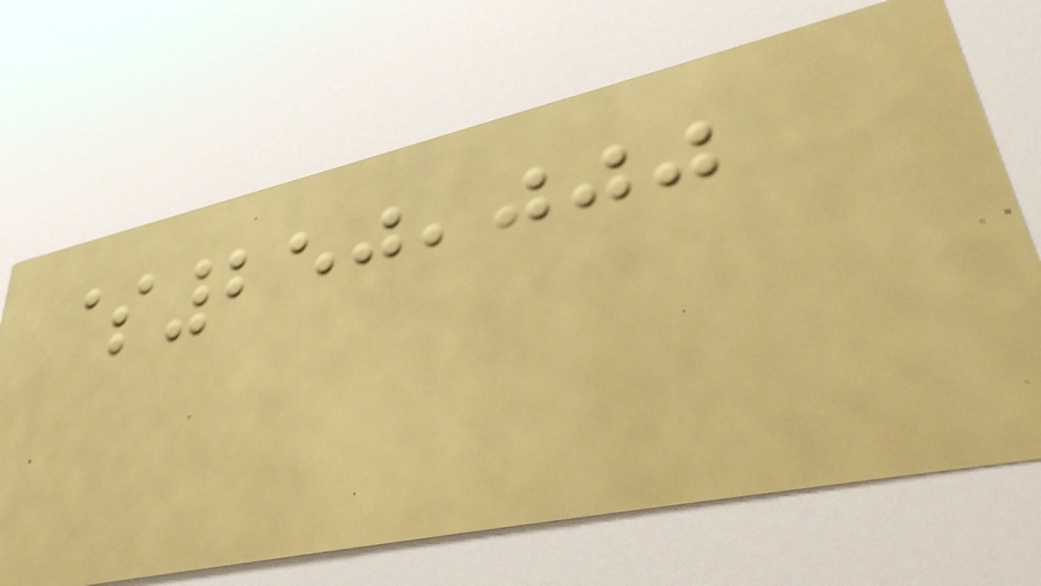$250,000
